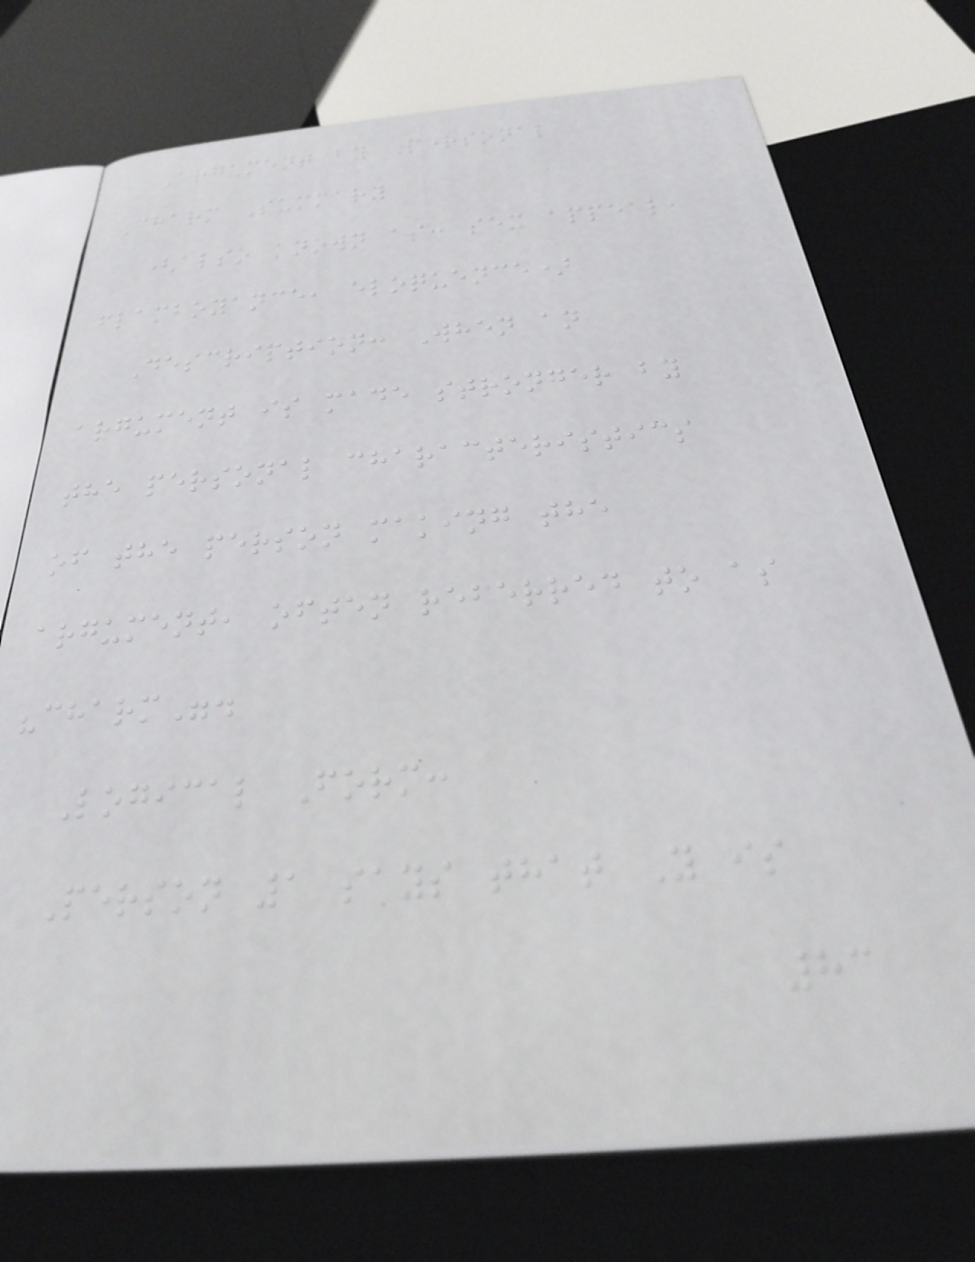Argument by Personal
Charm Summary
(also known as: sex appeal,
flamboyance, eloquence)
Description: When an
argument is made stronger by
the personal characteristics
of the person making the
argument, often referred to as
"charm".
Logical Form:
Person 1 says that Y is
83
